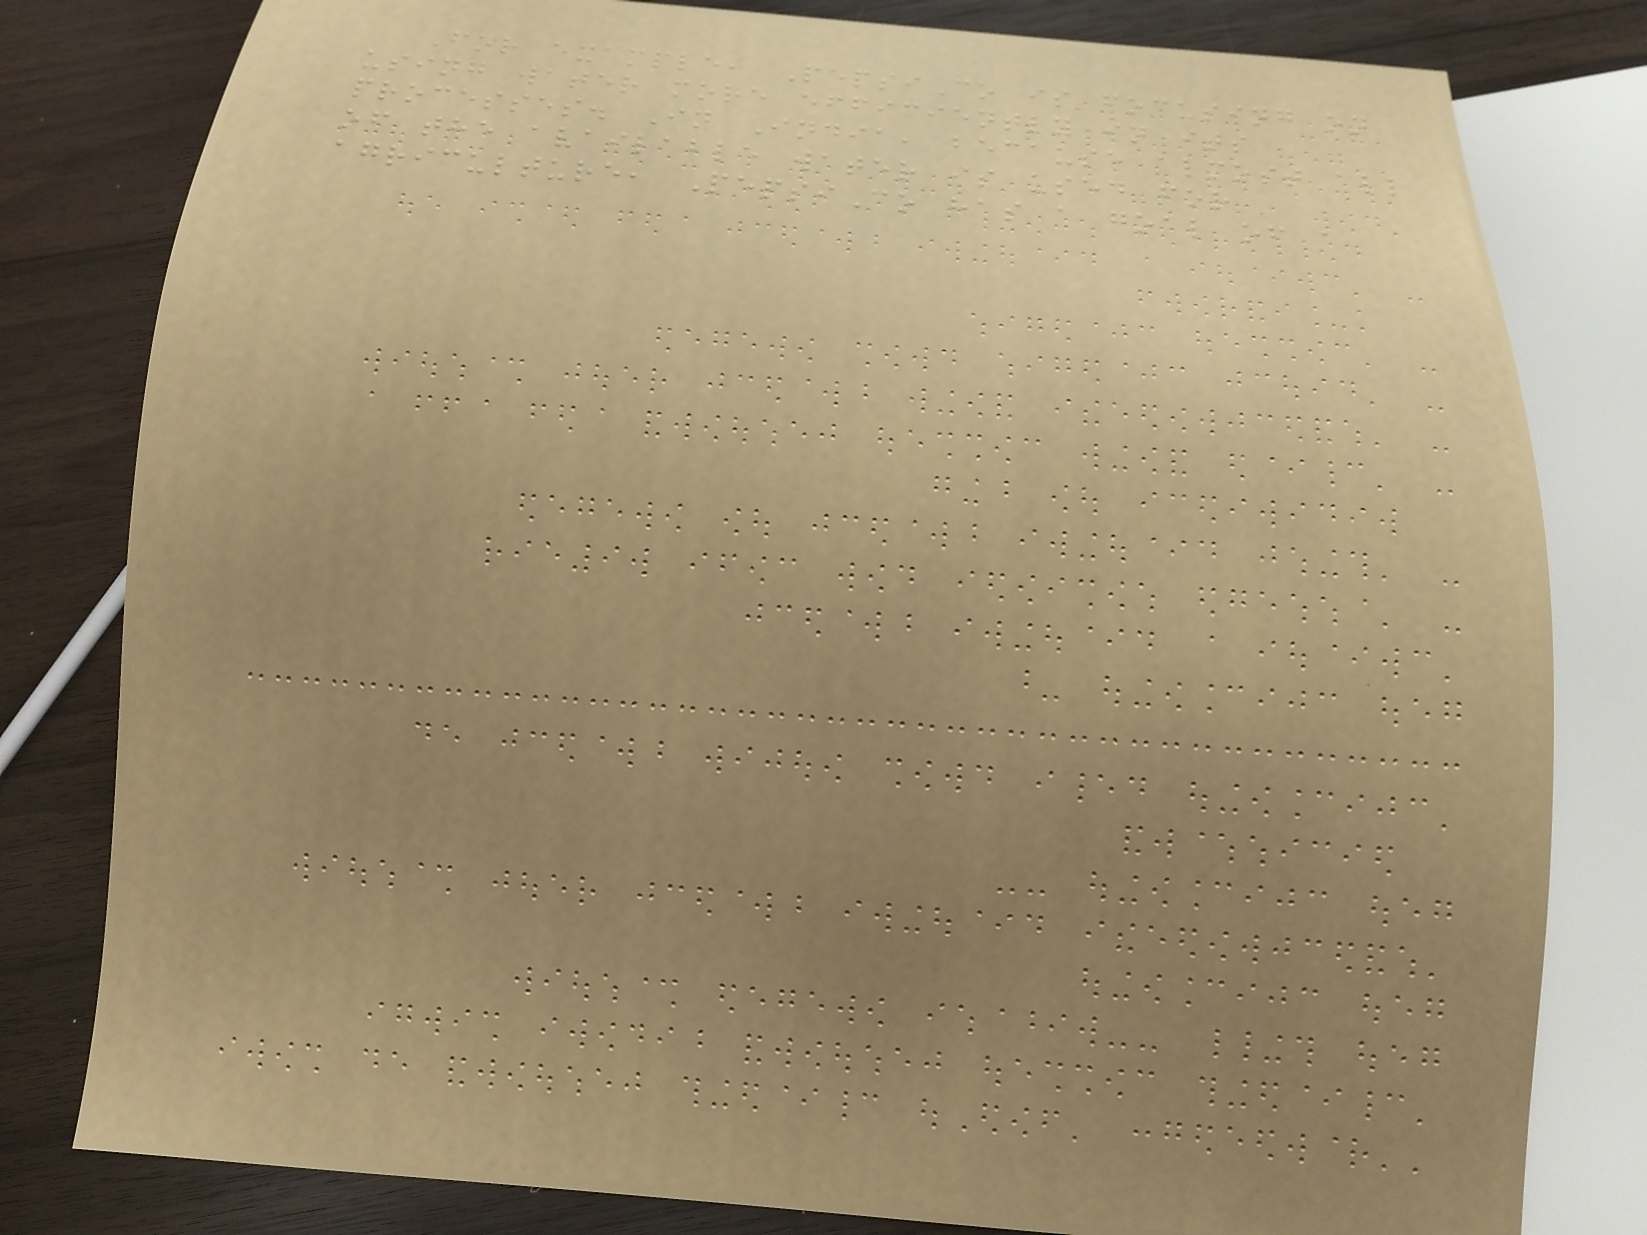For example, PepsiCo is focusing on
using water more efficiently in its
processes. In India, because almost all
of the available water is used for
agriculture, PepsiCo has a goal of a
